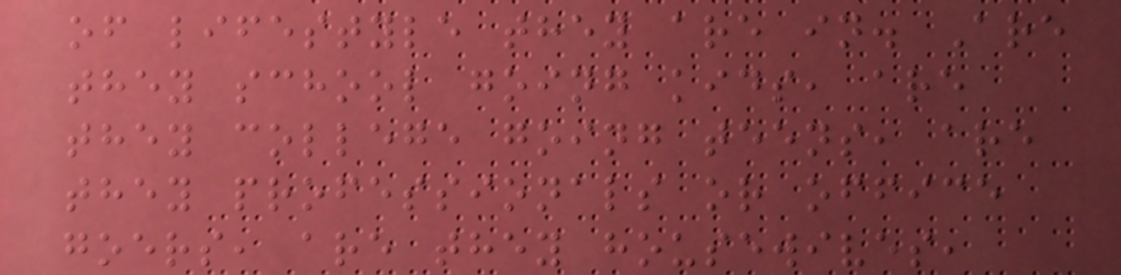of lifestyle they are in. Are
they school going kids, are
they college going teens, are
they professionals or office
goers, are they housewives,
